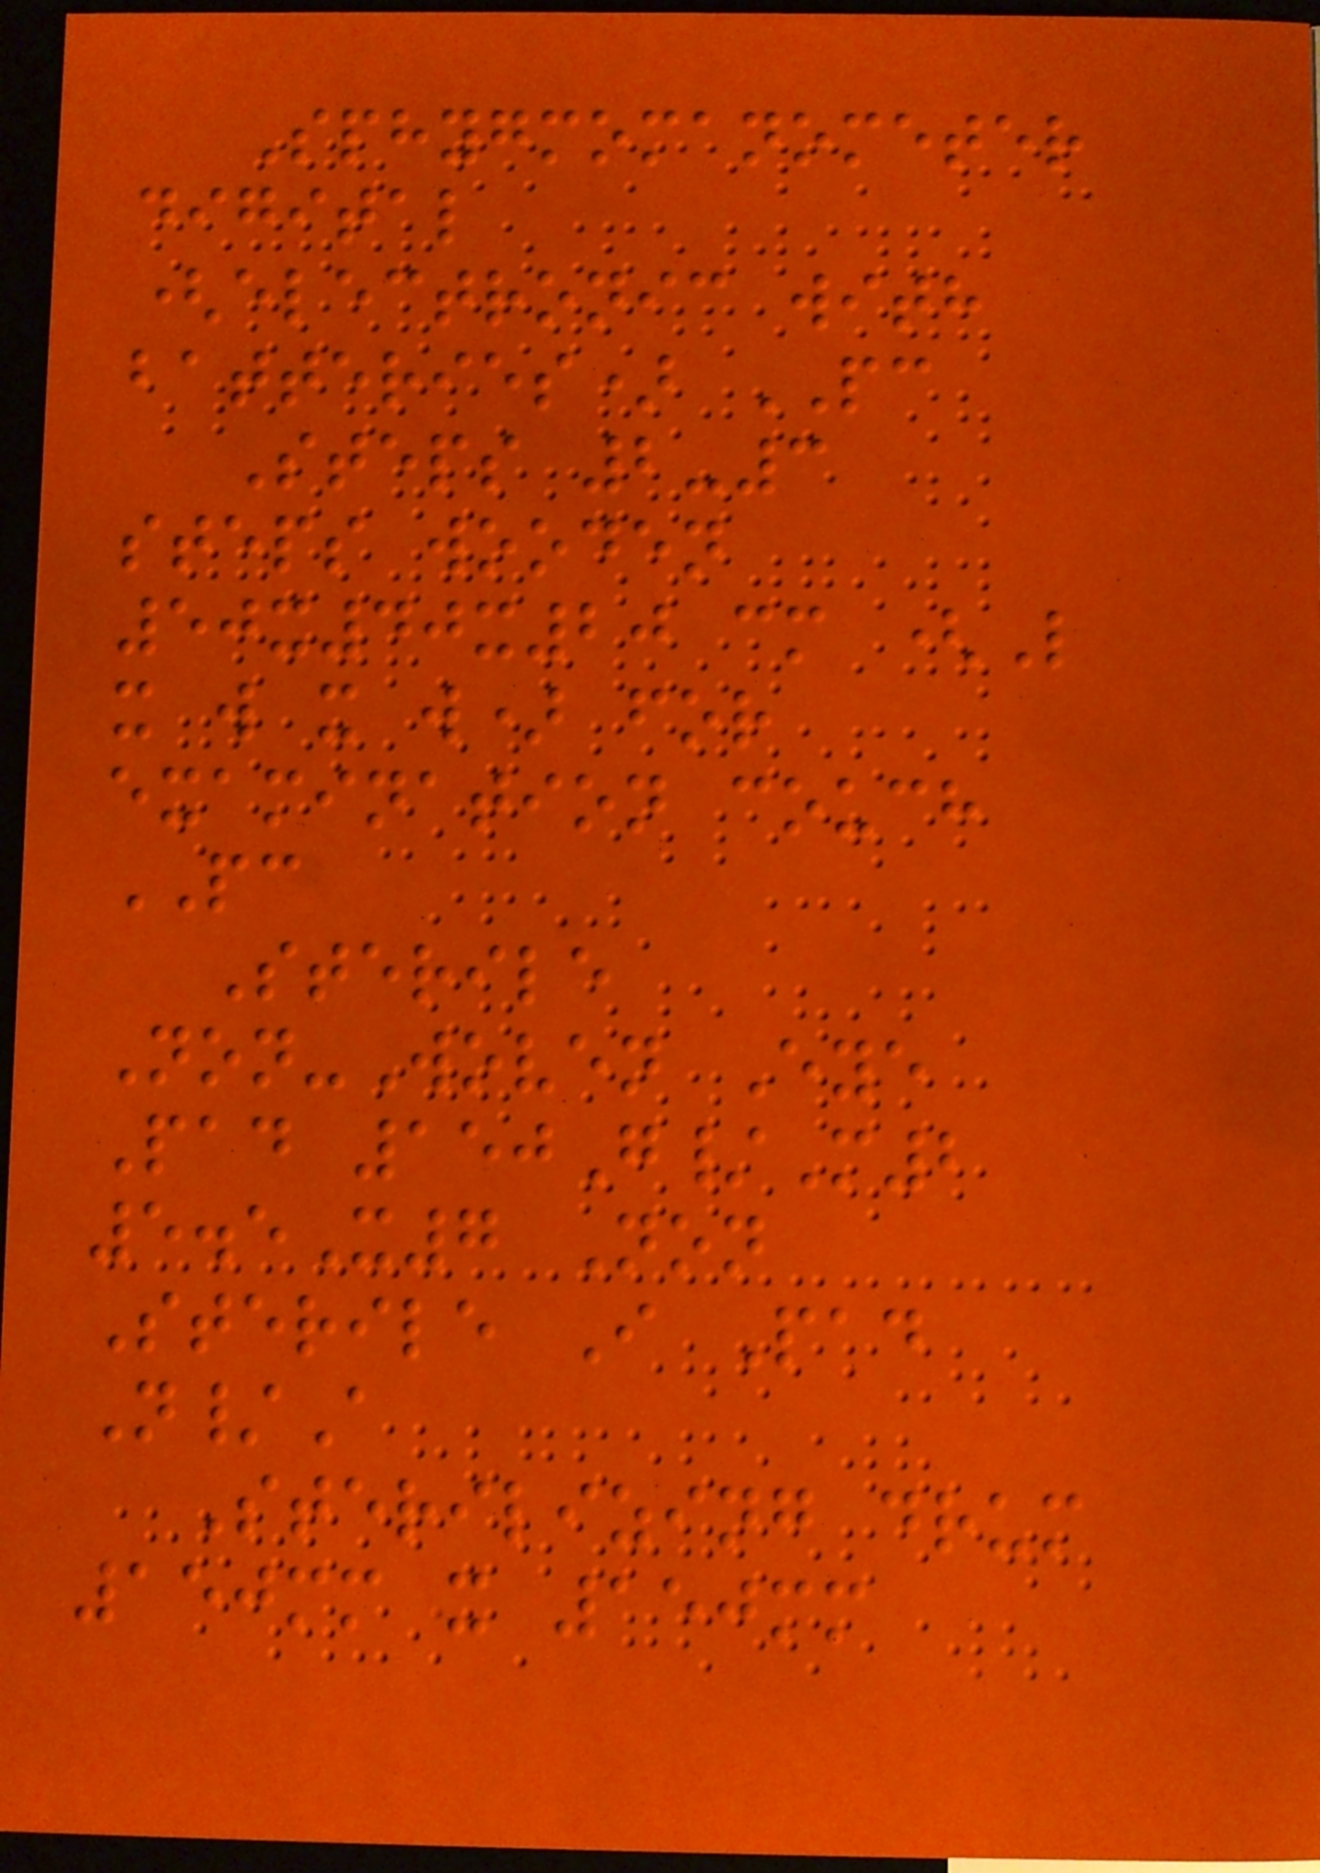Sphygmomanometer
digital
(electronic with
batteries) PC
Steps 2-3
steps wooden
50x40x20 cm (L
x w x w) for
examination couch
PC
Sterile
Non-Woven Eye
Pad 150G/M2
5.5X7 Non
Sterile I Pad
N/A
Sterilizing drum
150mm x 150mm
